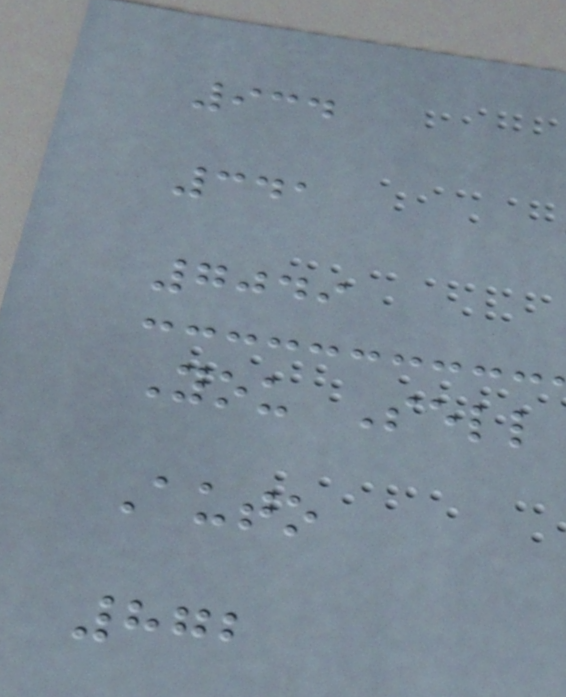934
341
7049
You Sell
Auto
872
